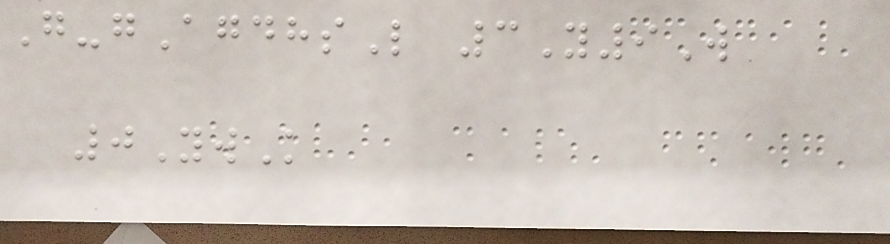G-gAgdhsL 3Y9W
0YwK
